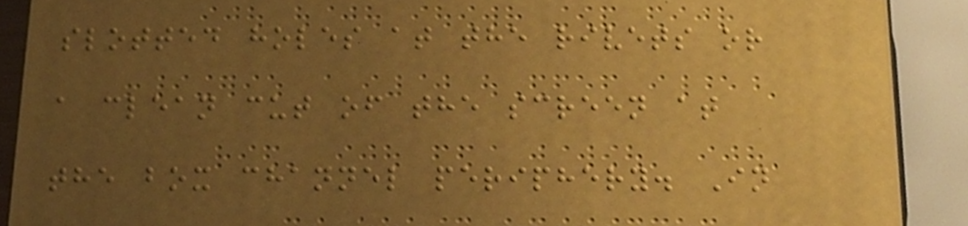slotted holes at the rivets or
a clean cut of the screen at
the box channel periphery. In
